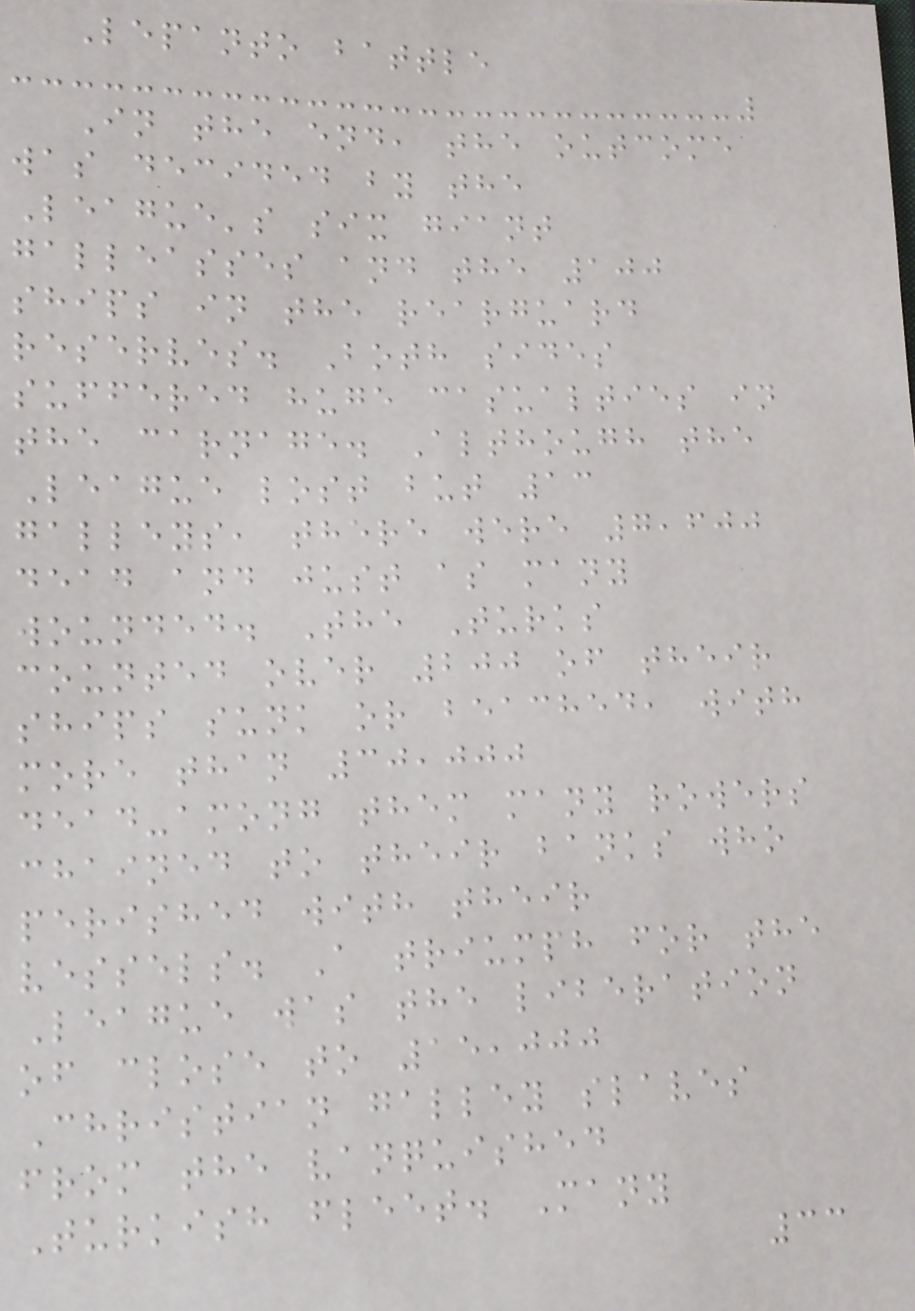Lepanto battle
In the end, the outcome
was decided by the
League's six giant
galleasses and the 100
ships in the rearguard
reserves. Both sides
suffered huge casualties in
the carnage. Although the
League lost but 13
galleys, there were 7,600
dead and just as many
wounded. The Turks
counted over 200 of their
ships sunk or beached, with
more than 30,000
dead-among them many rowers
chained to their banks who
perished with their
vessels. A triumph for the
League was the liberation
of close to 15,000
Christian galley slaves
from the vanquished
Turkish fleet. Many
33
